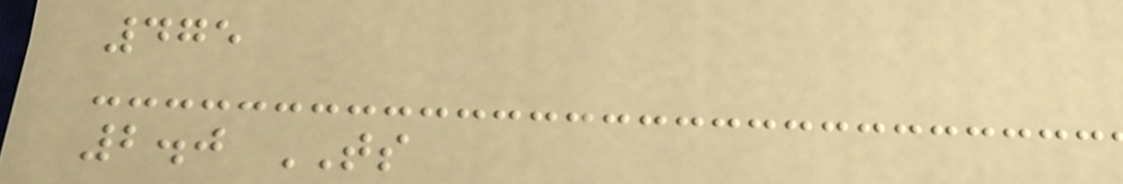475
2.0 TS
